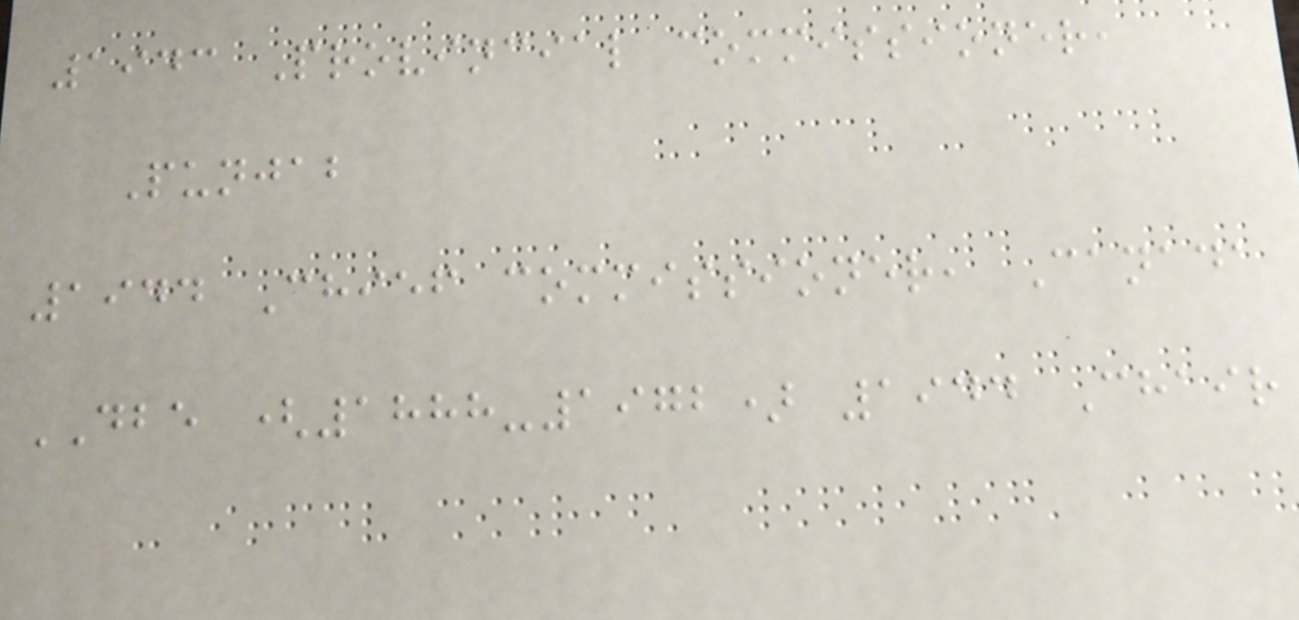1943 Provincial commissioner,
Punjab
1944 Chief commissioner, Canada
DBE (1888-1972) 1944 Chair
